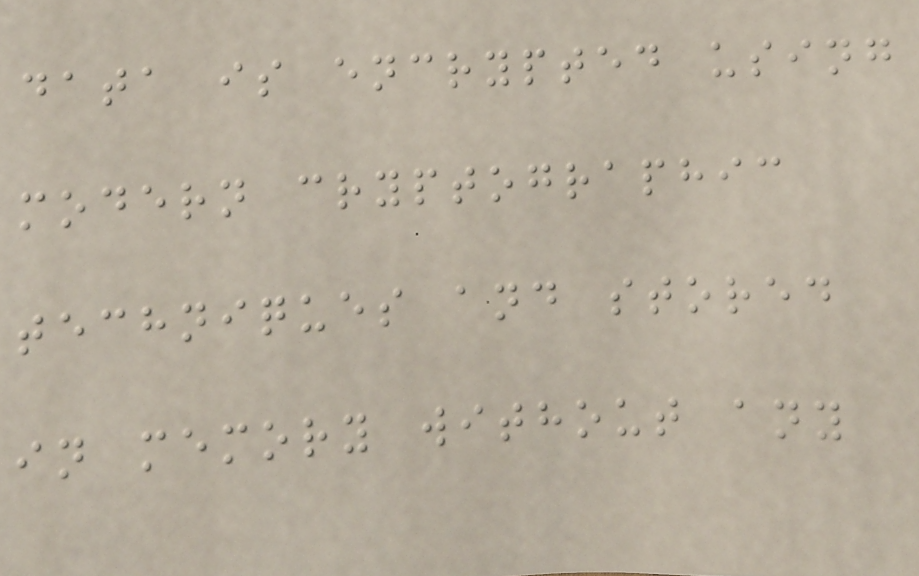data is encrypted using
modern cryptographic
techniques and stored
in memory without any
